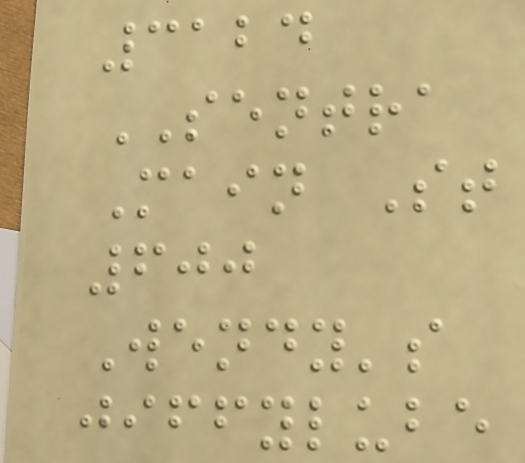3124
SENTRA
Main St
600
Wendy's
jiffylube
